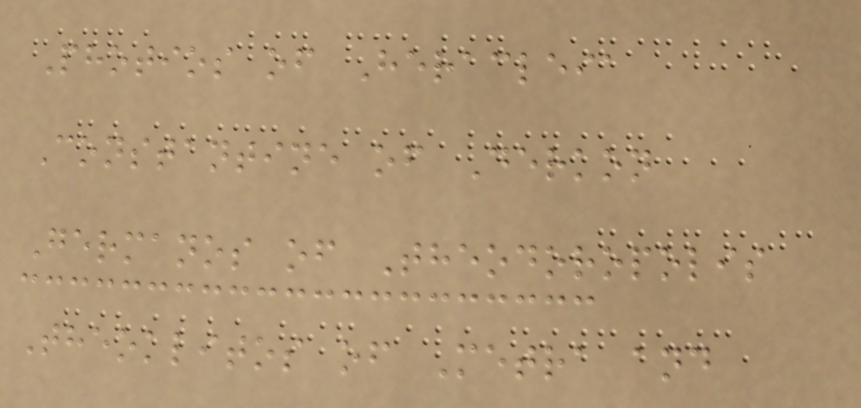Photios of Heracleia
Constantine of Derkon
Germanos of Theodoropolis
Theoklitos of Metra and
